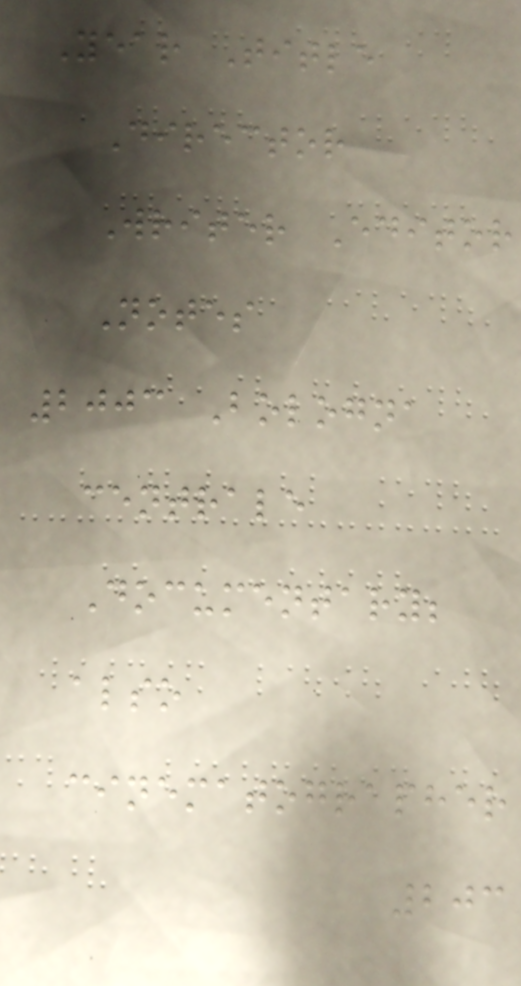Year Title
Director
Writer Editor
Notes
2003 Bologna
centrale
Documentary;
also
cinematographer
203
